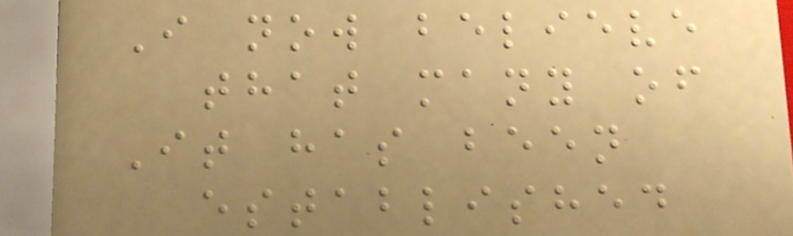I now believe
that many of
It has been
established
